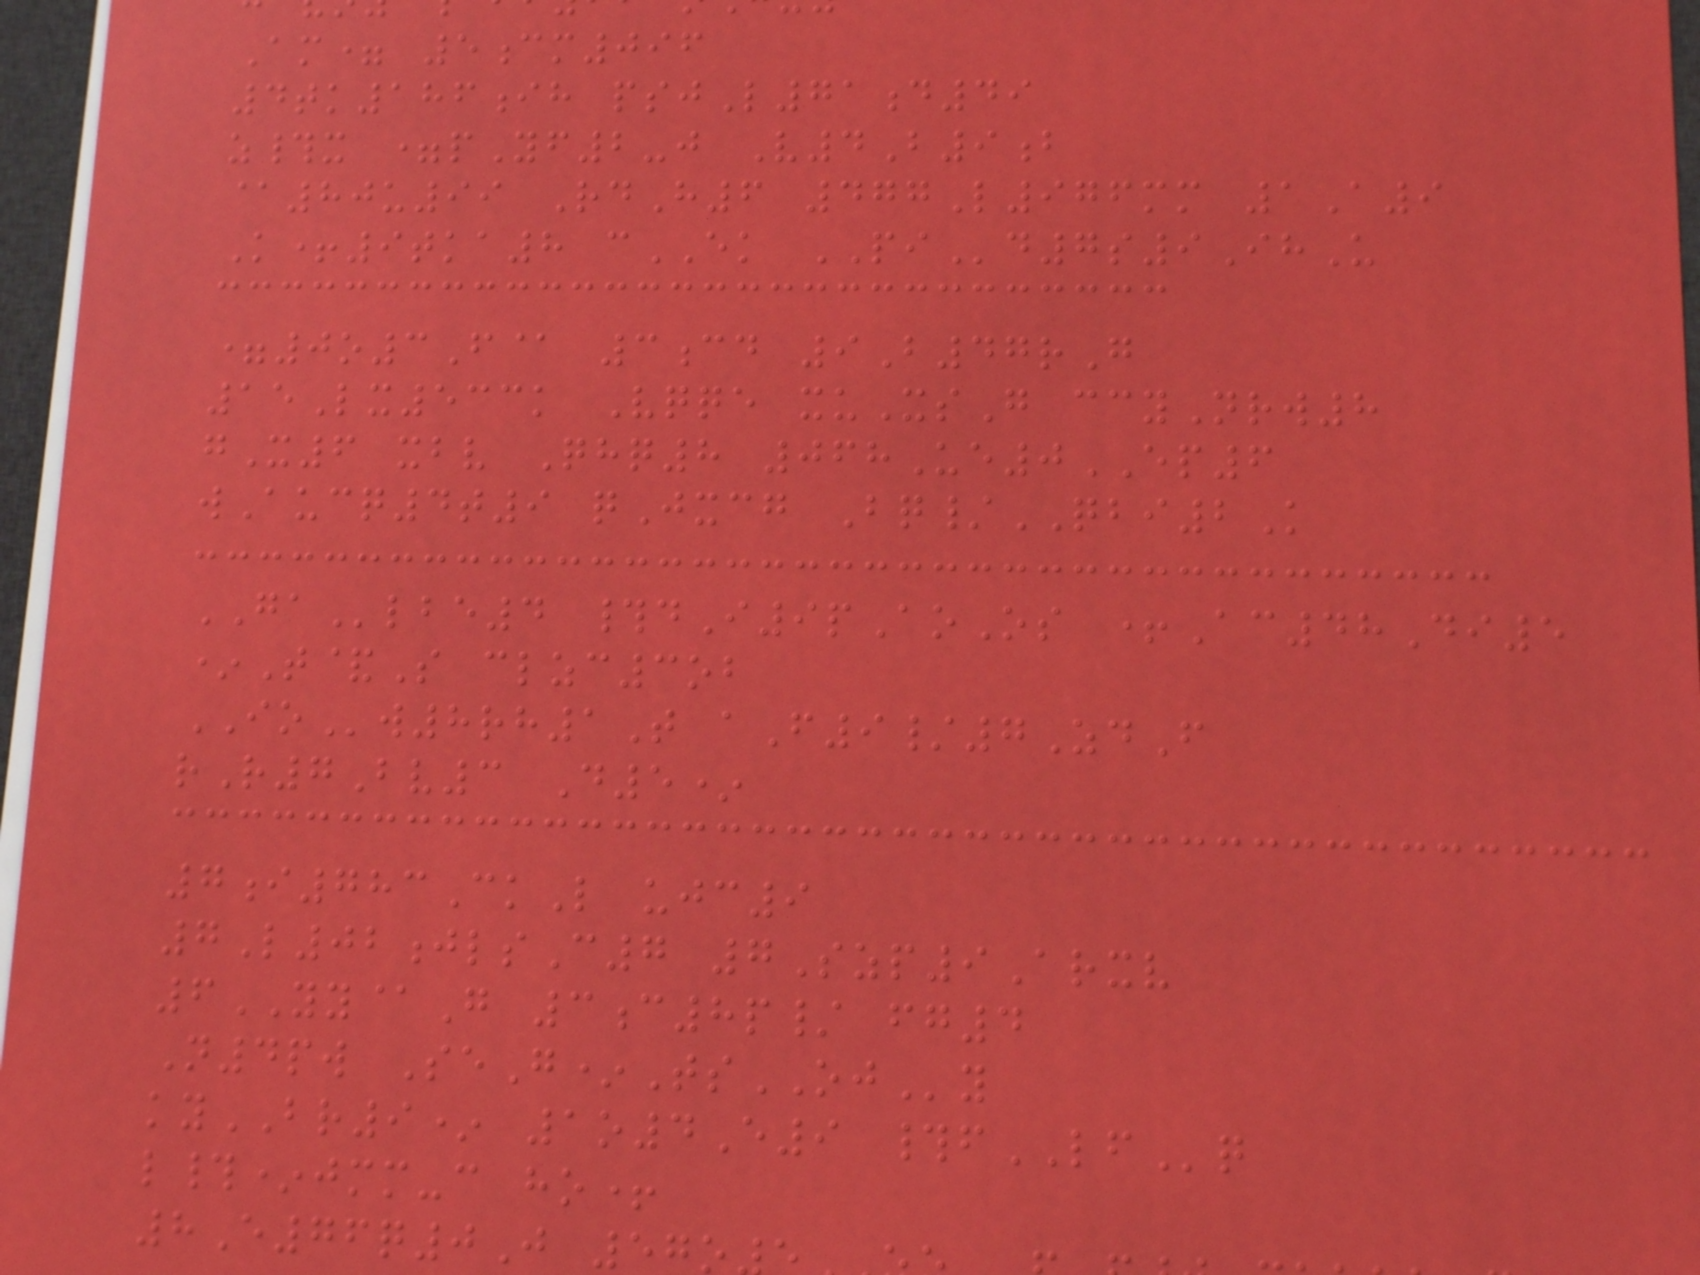Am= 5cm096
4tk186ih psjL71d49
z#x =pYf2-j V4B9b
@80u99 RdH6 477L976mm 1A9
K+9tka8 cEK PId7s9IhU
=0o3F@ 3cd 9B47rG
15Lx533k Vqqe xuXsG ccyNrw8
gX6 xbv Qhq8 068Ue0EP6
wAucq4t9 qJxcg Bq/QBI2K
GAlbe4 #dI9pAoOs +Ac48Di5
*T&S clzc3ob
IOw8rh1T aF9/7ZdF
rR7Bv3 D5*
7i783CkL ujc9
7L02jlsC7 7Szp9Arxv
6YY@G 3c8p/ fg4
N4pw SeG*TsOJy
kyBR9* 1o4E9 #fLFq
l#*jmm-c ho+
8E76q0J 57
